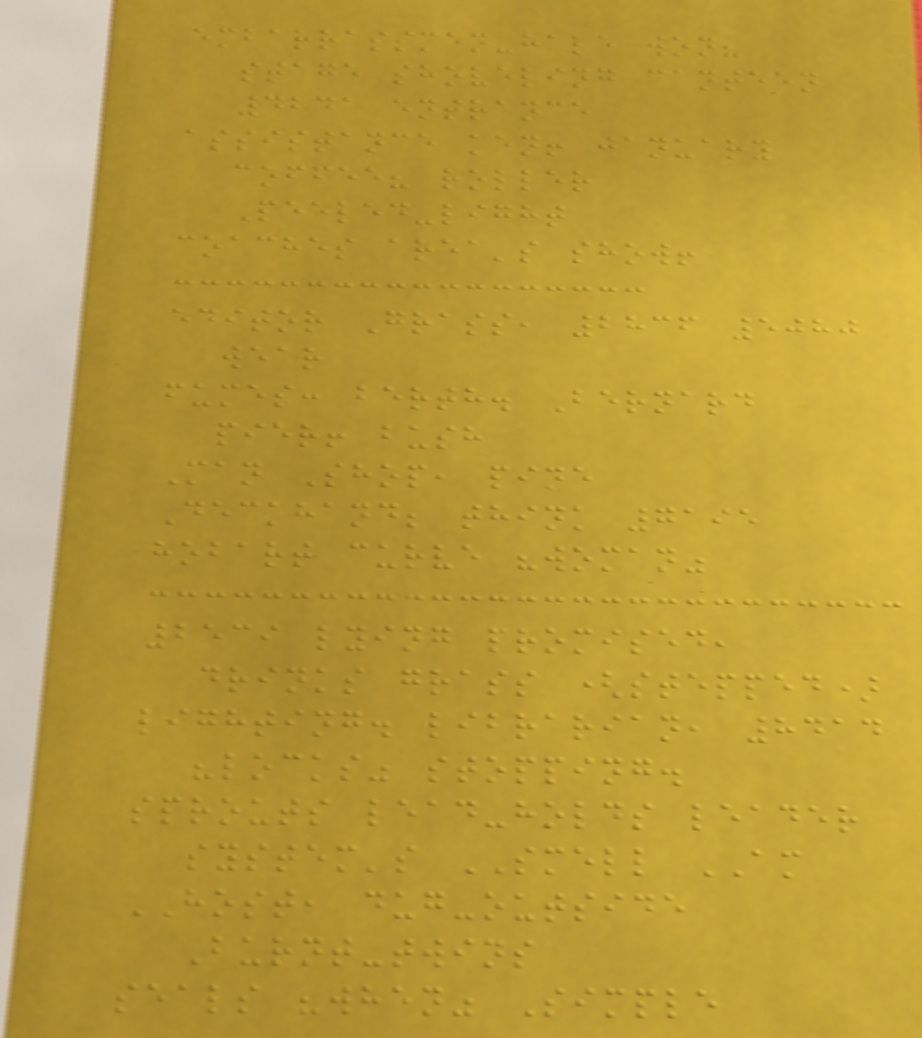embarrassmen-hale won?
stage shoveling canteen
4241 entrance
assistance ken! january
coffee? roller
Peeled-light
coaches area's show!
editor Grass, 2836 5080
wear
fumes: berth. Bernard
pier! bush
Man Shop, pine
Deckhand; think 7195
hobart curve "woman"
2539 lying promised,
drinks grass (stepped)
lighting. librarian, 8414
"locks" stopping.
sprouts lead-holds leader
system's SMELL AM
HOST, dug-outside
Burnt-twins
seals "when" Simple
